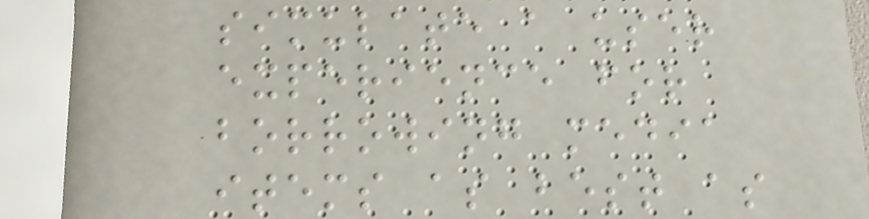simulate a user
experience for
borrowing media
items as best as
